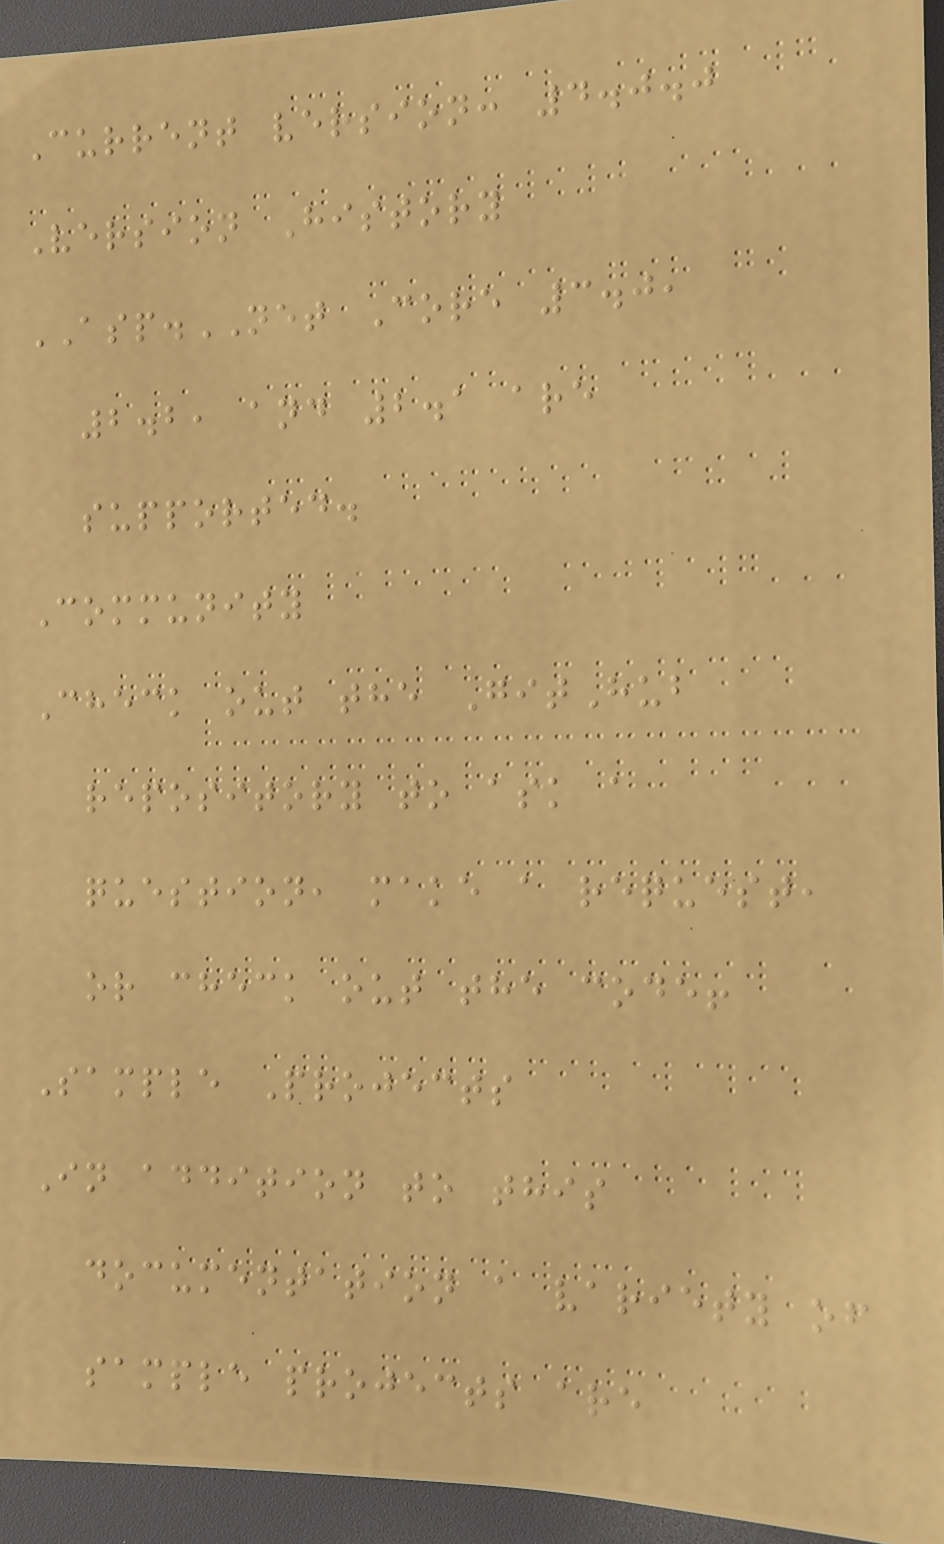Current version: 4.0.0
Version History
ASP.NET Core 3.0,
2.2, and 2.1 are
supported.
Community
Check out the GitHub
repository to ask a
question, make a request,
or check out the code!
Sample Projects
In addition to this
documentation a variety of
sample projects are
